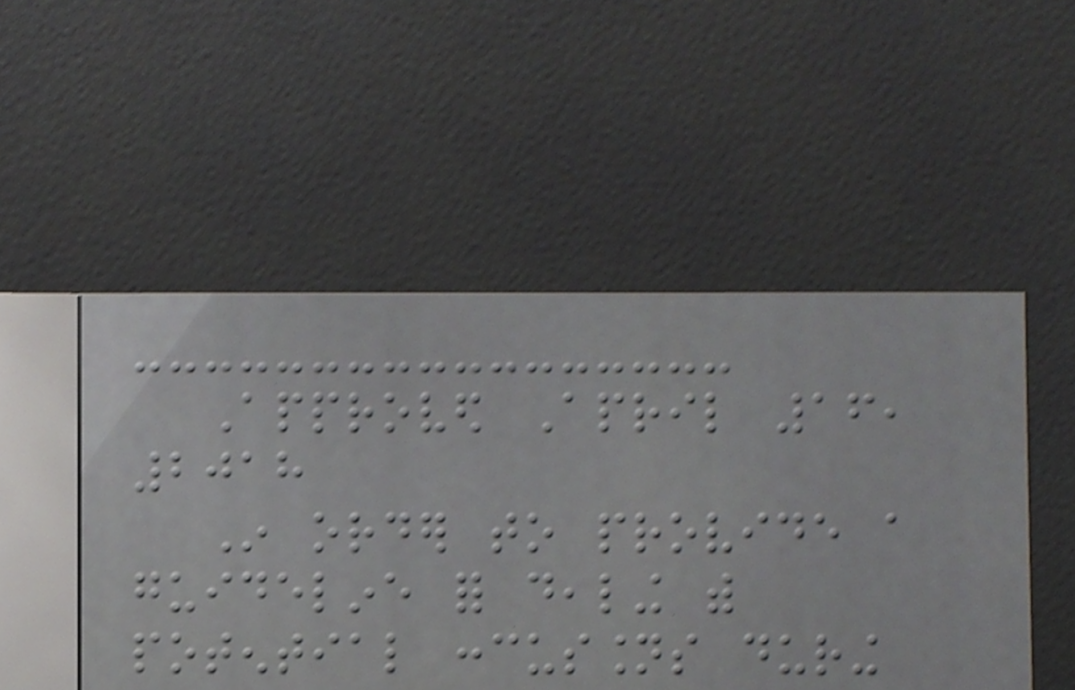Approved April 16,
2018
In order to provide a
guideline for dealing with
potential concussions during
